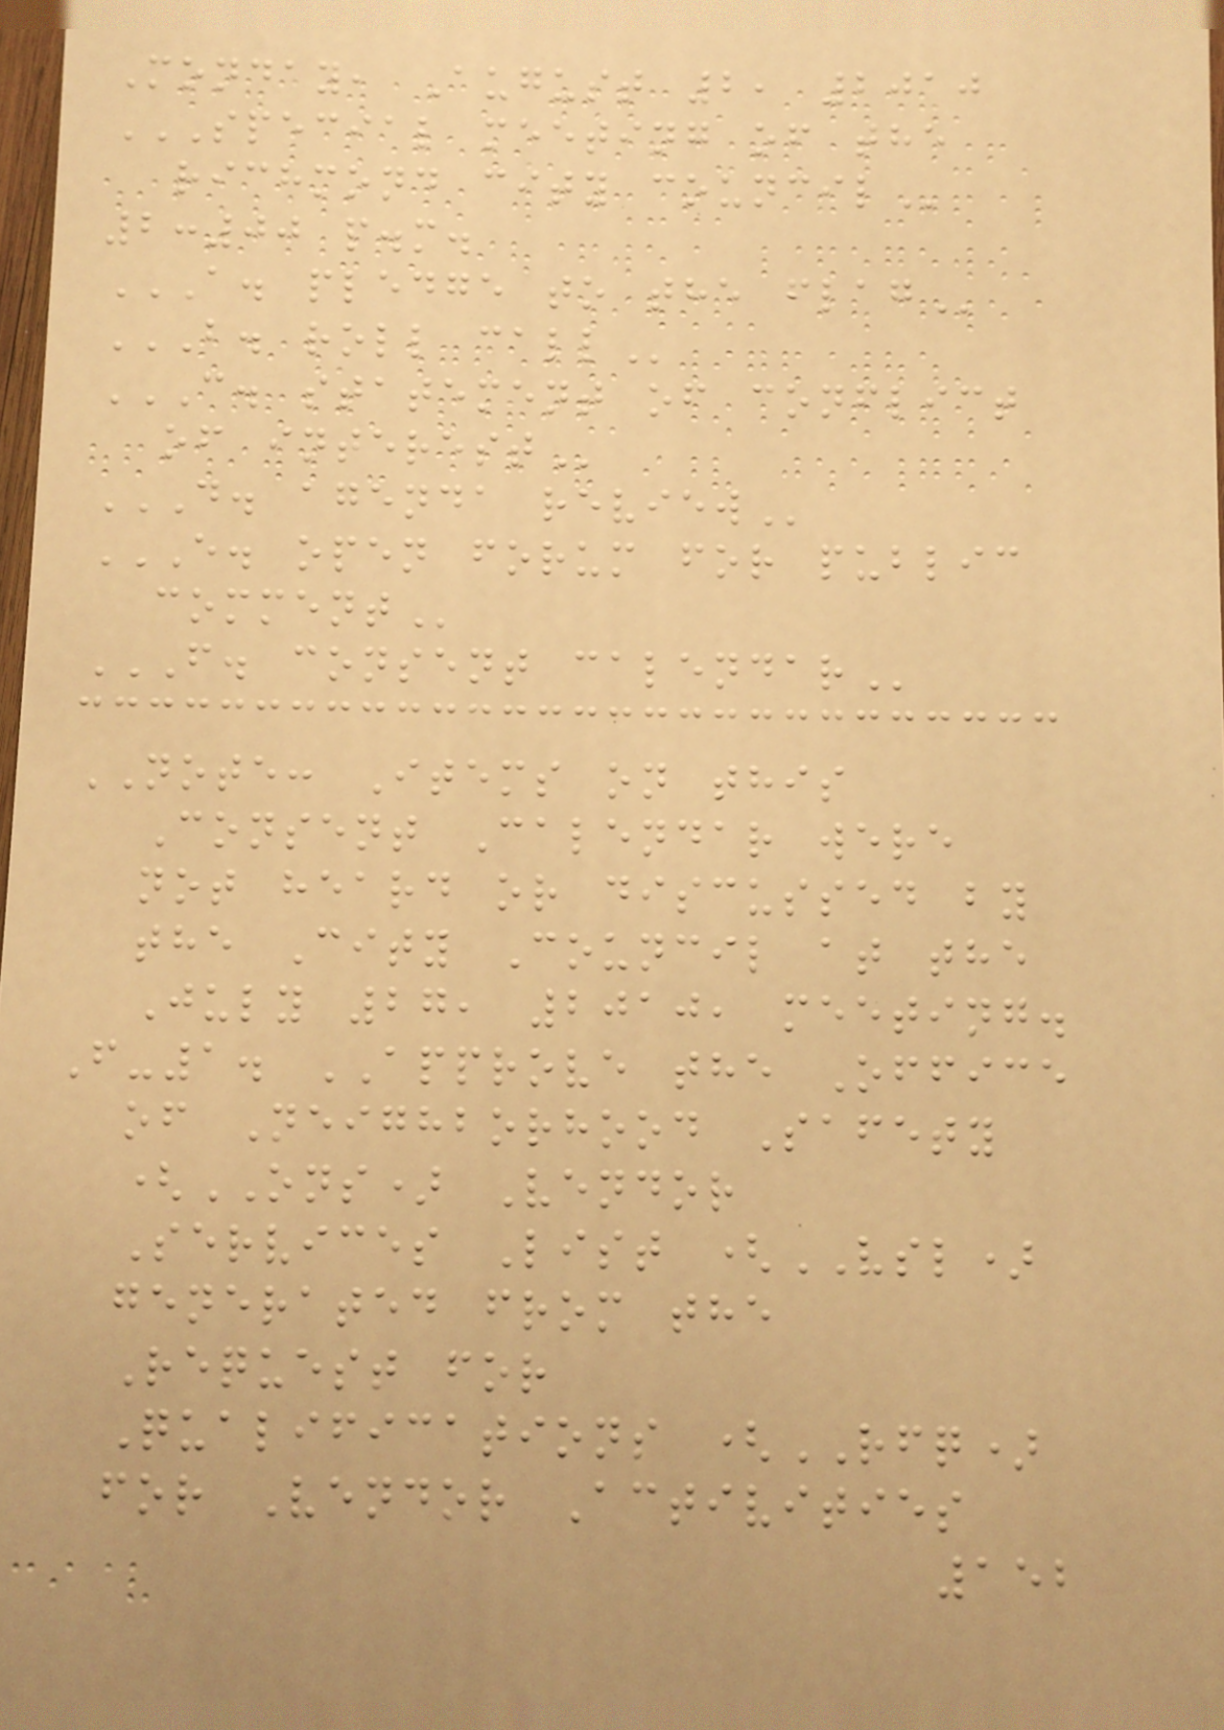Monday, August 2, 2010
SPECIAL MEETING OF THE
RICHMOND CITY COUNCIL
2:00 p.m.
A. PLEDGE TO THE FLAG
B. ROLL CALL
C. STATEMENT OF CONFLICT
OF INTEREST
D. AGENDA REVIEW
E. OPEN FORUM FOR PUBLIC
COMMENT
F. CONSENT CALENDAR
NOTE: Items on this
Consent Calendar were
not heard or discussed by
the City Council at the
July 27, 2010, meeting.
F-1. APPROVE the Office
of Neighborhood Safety
(ONS) Vendor
Services List (VSL)
generated from the
Request for
Qualifications (RFQ)
for Vendor Activities
152
